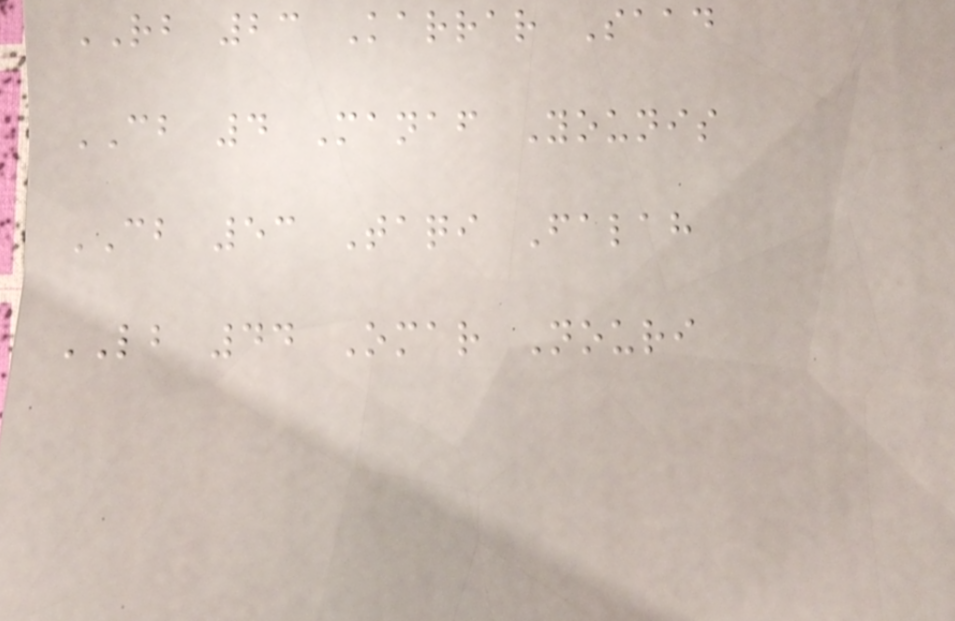RB 23 Karrar Saad
CB 4 Manaf Younis
CB 53 Taqi Falah
LB 44 Omar Nouri
